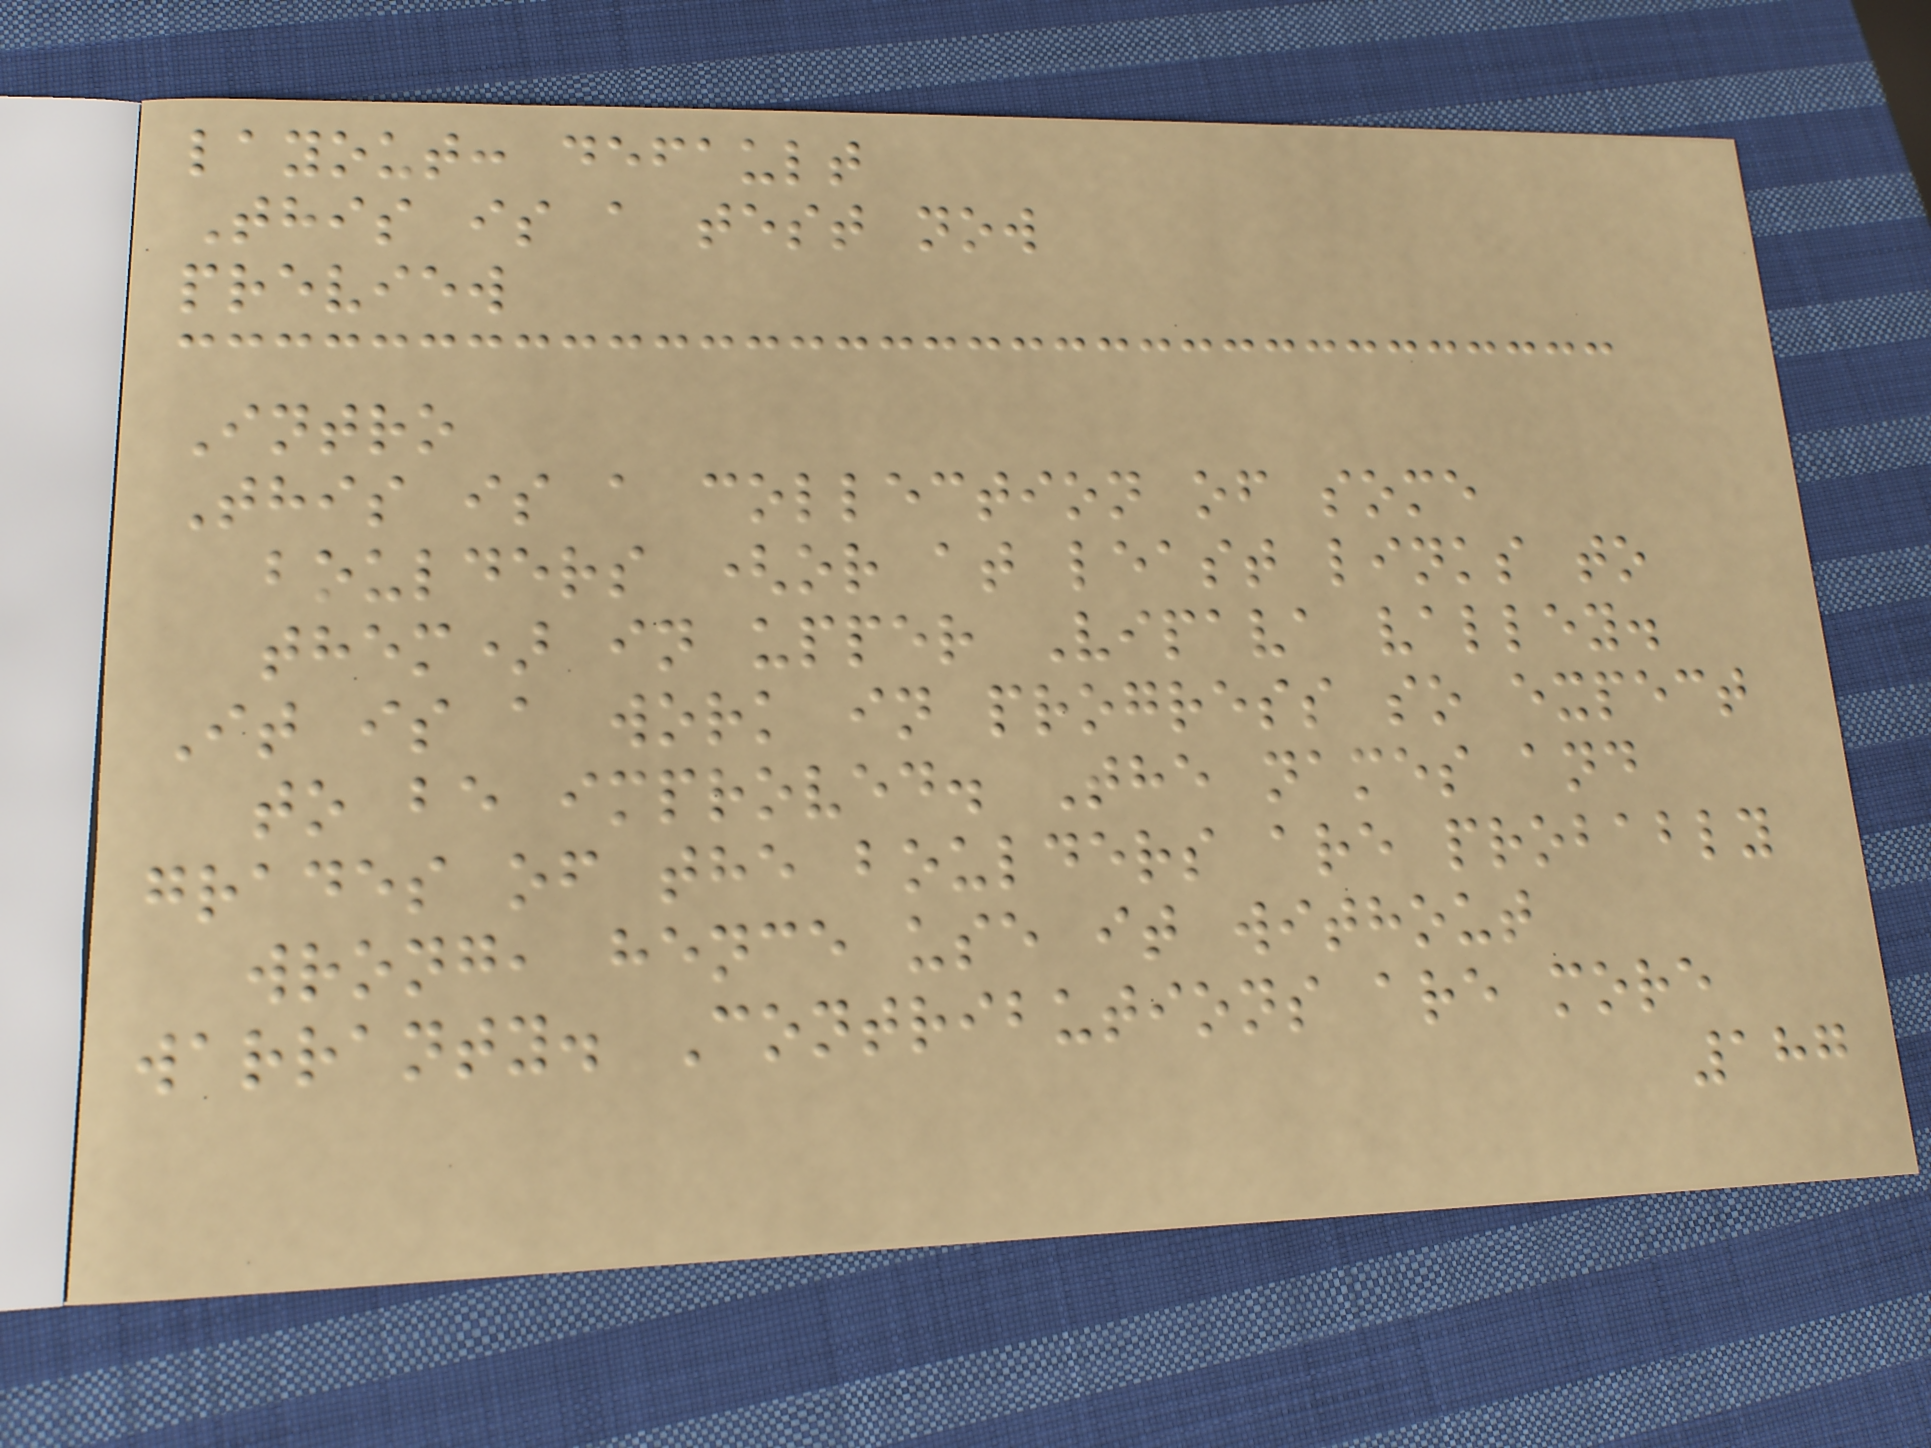layout: default
This is a test now
preview
Intro
This is a collection of some
boulders (or at least links to
them) in upper Vipava valley.
It is a work in progress so expect
to be improved. The names and
grades of the boulders are probably
wrong, hence use it without
warranty. Contributions are more
187
